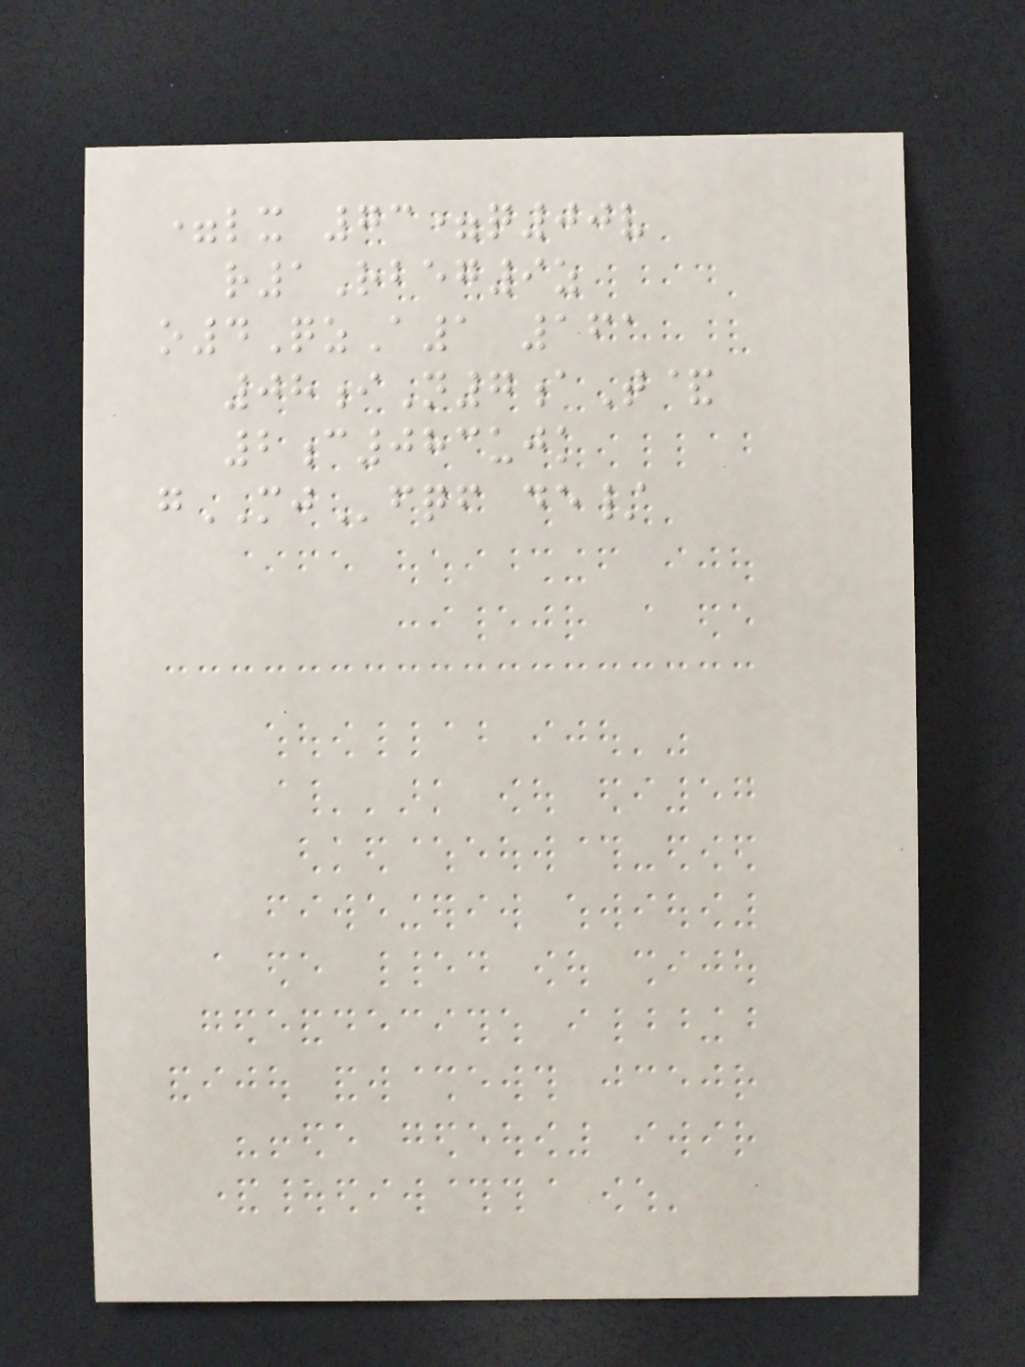=lx 73=q00v
r1Rbeg9z
o4QzA1 161
08iN7aT&
2c083ujk
gMJfqf de/
